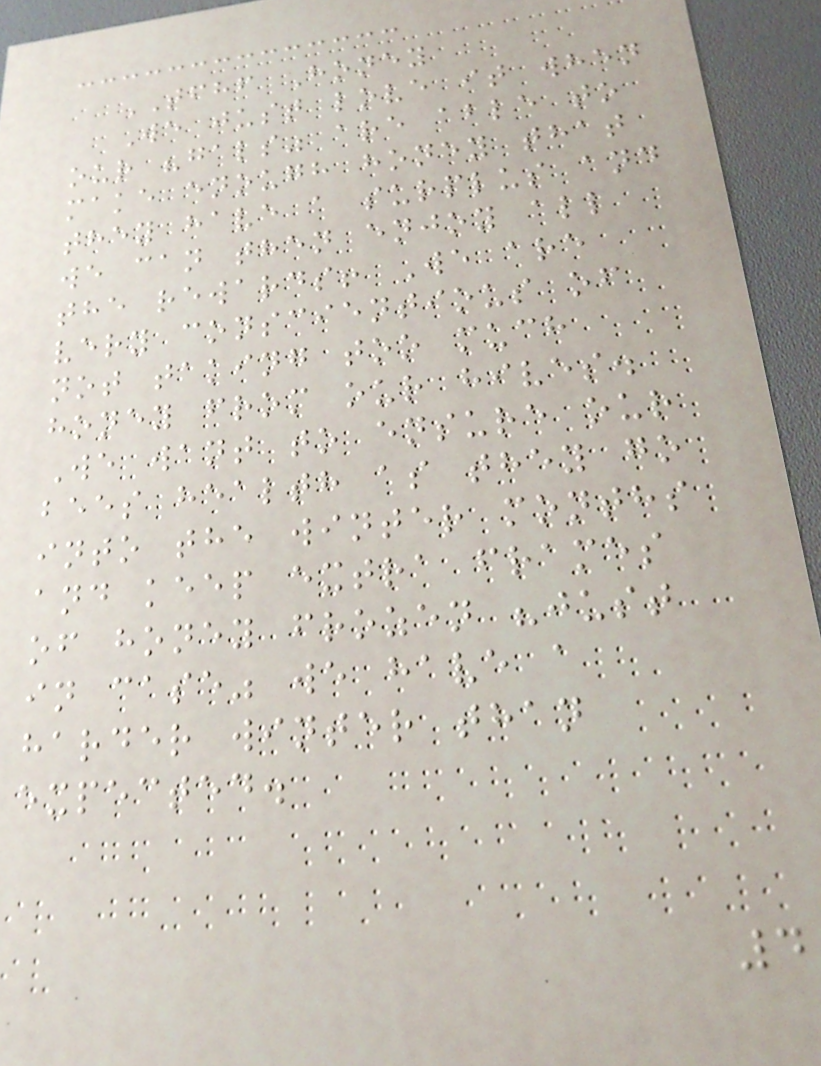TFHF Honey
We just love it when
our "gals" are able to
make enough honey that
they have a surplus and
we can then enjoy all
the rewards! We are
very conscientious of
not taking too much
honey from our hives.
We want to ensure our
bees health as they go
into the winter months
and keep extra frames
of honey frozen "just
in case" we have a
harder winter than
expected.
4
